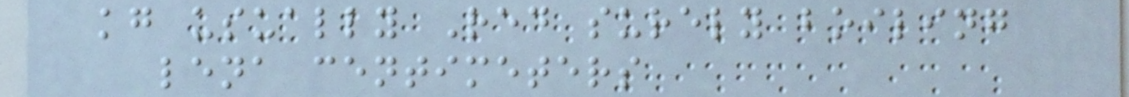kg usually Red surely boiling
lena centimeters
